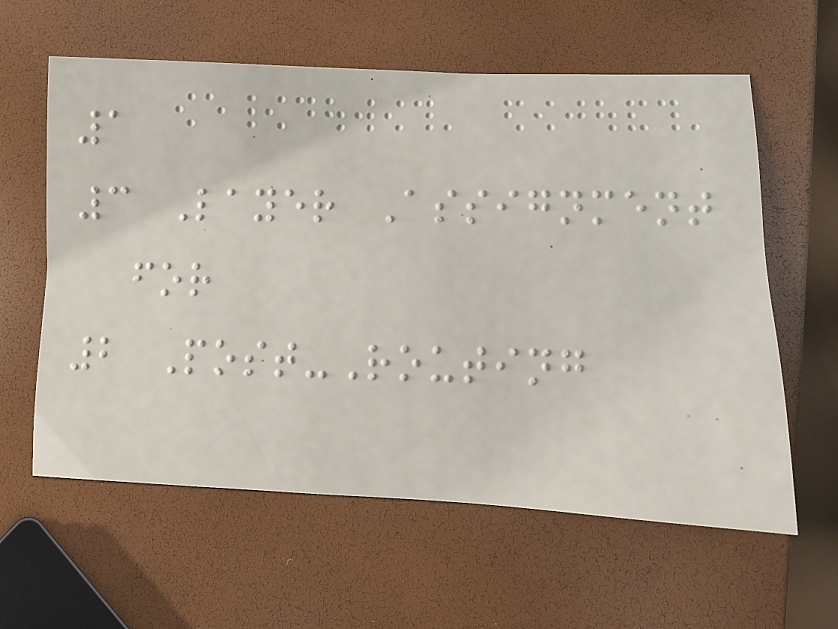1
3 Layer Assignment
for
2 Post-Routing
